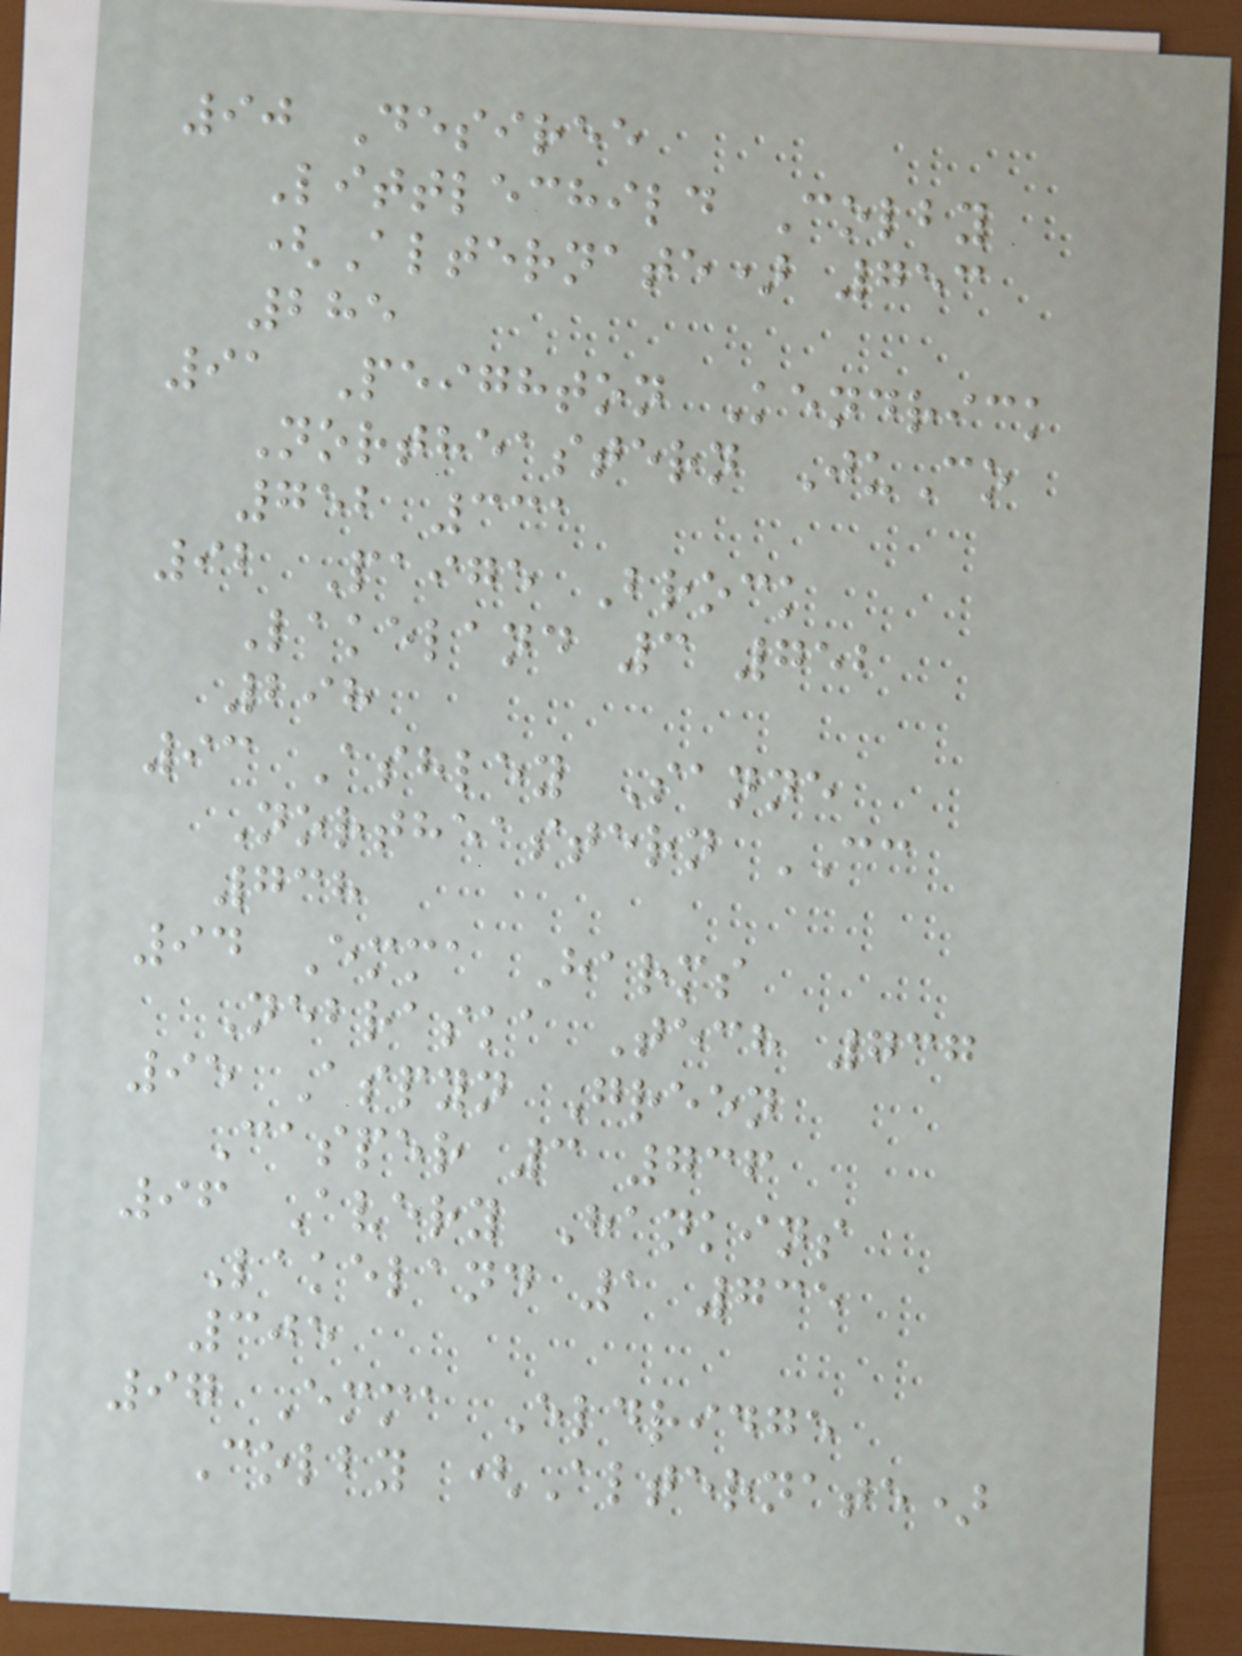90 Desiree
Littlechild Colby
(Alternate) 753
285
91 Peighton Kendrick
Northeastern JuCo
752 331
92 Paige Brock
Lakeland 3 752
298
93 Ashley Sanne
Northeastern CC
738
94 Emma Harms
Nebraska Tech 737
95 Aspyn Green
Casper 3 736
96 Avery Hankins
Lakeland 1 735
305
97 Emma Eldridge
Colby (Alternate)
